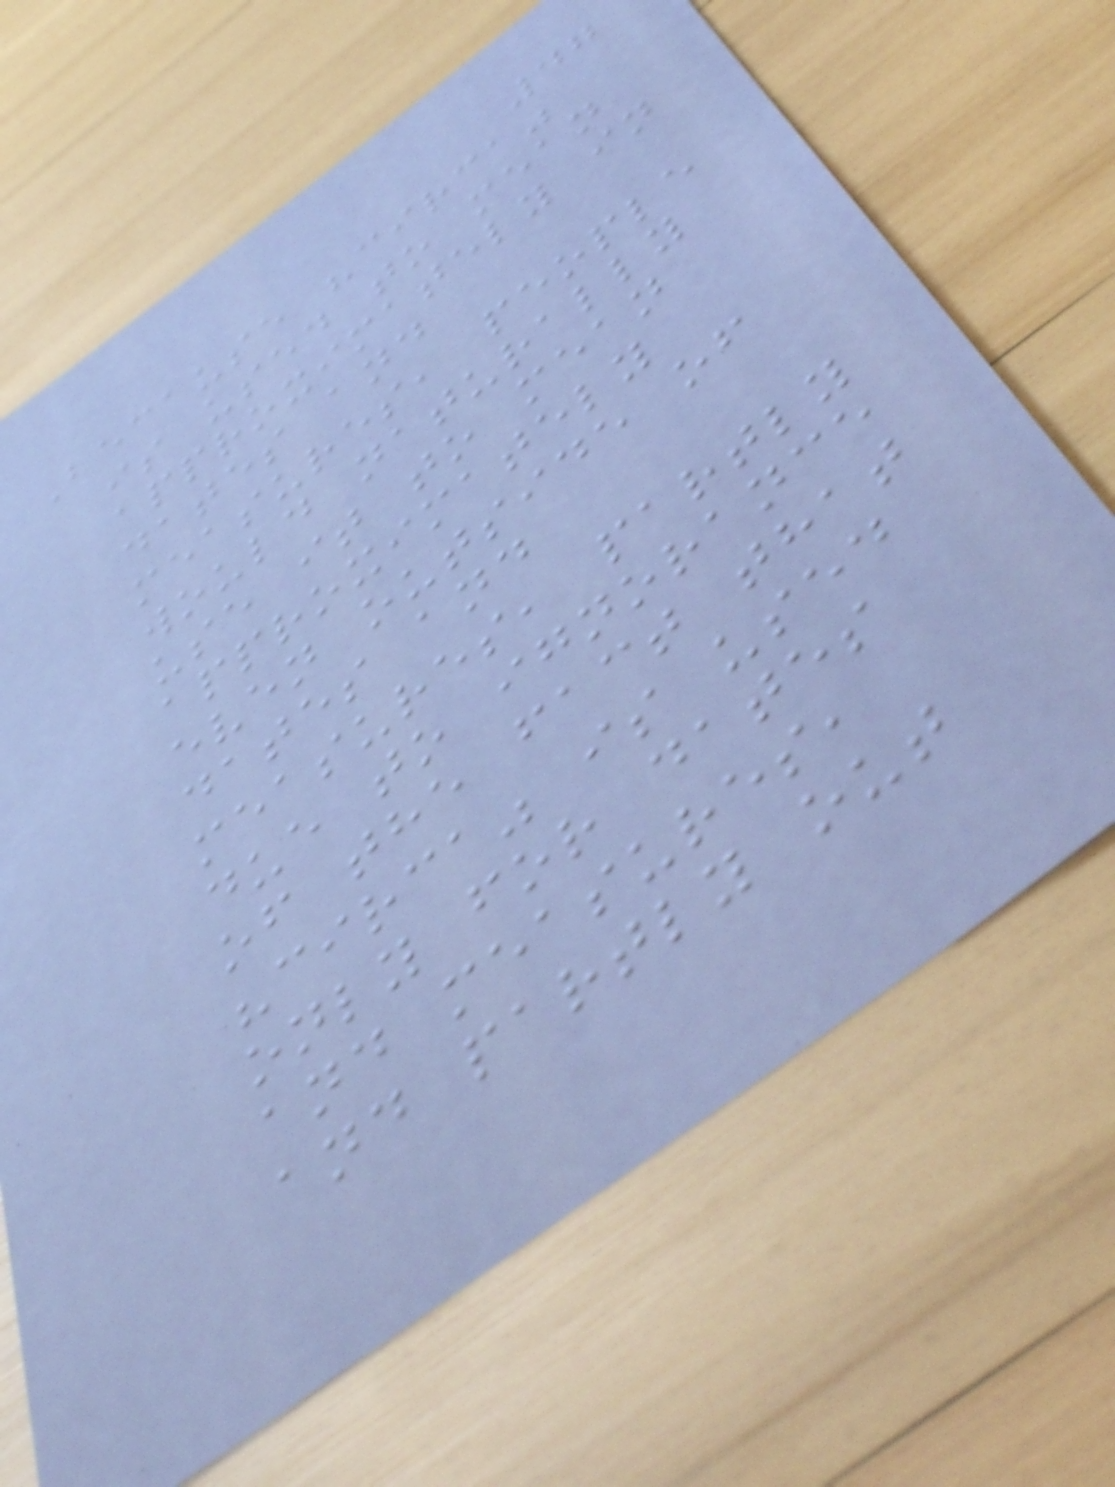47
Because "circa"
is used to mean
approximately in
dates and
measures, people
would naturally
use it to mean
approximately
even outside of
dates and
measures, partly
due to ignorance
of the fact that
"circa" is used
only for dates
and measures,
and partly out
